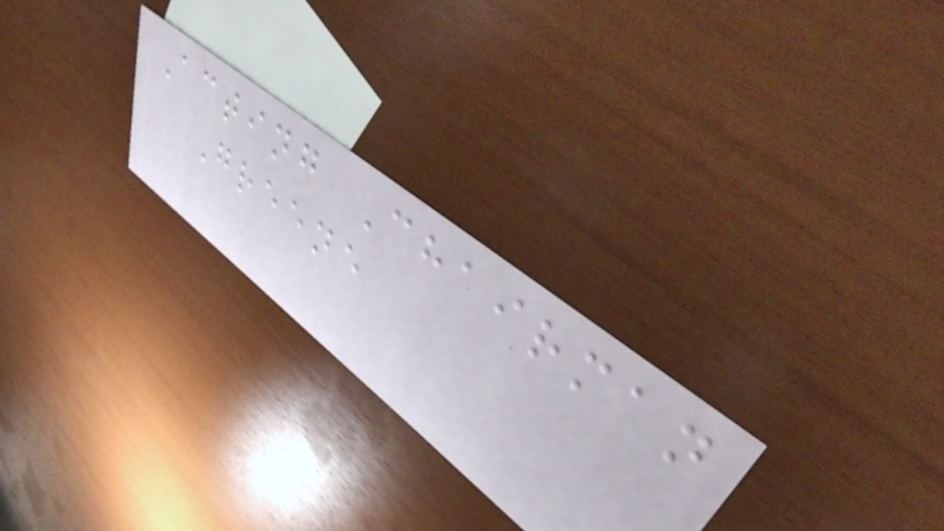Acting Chairman
Greene
